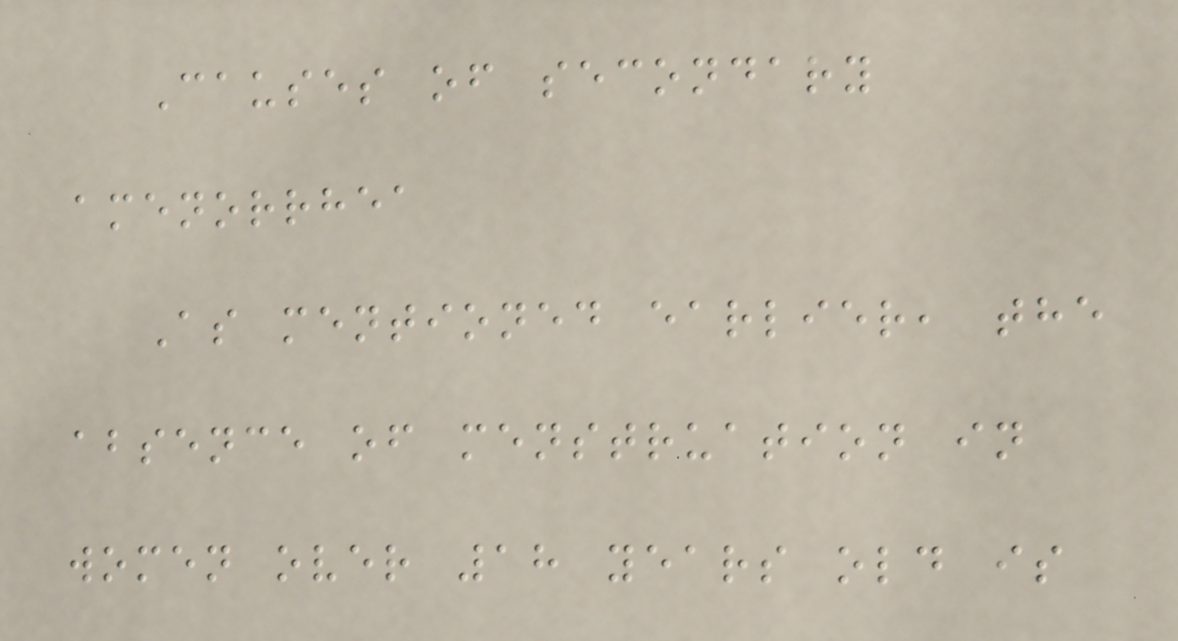Causes of secondary
amenorrhea
As mentioned earlier, the
absence of menstruation in
women over 18 years old is
